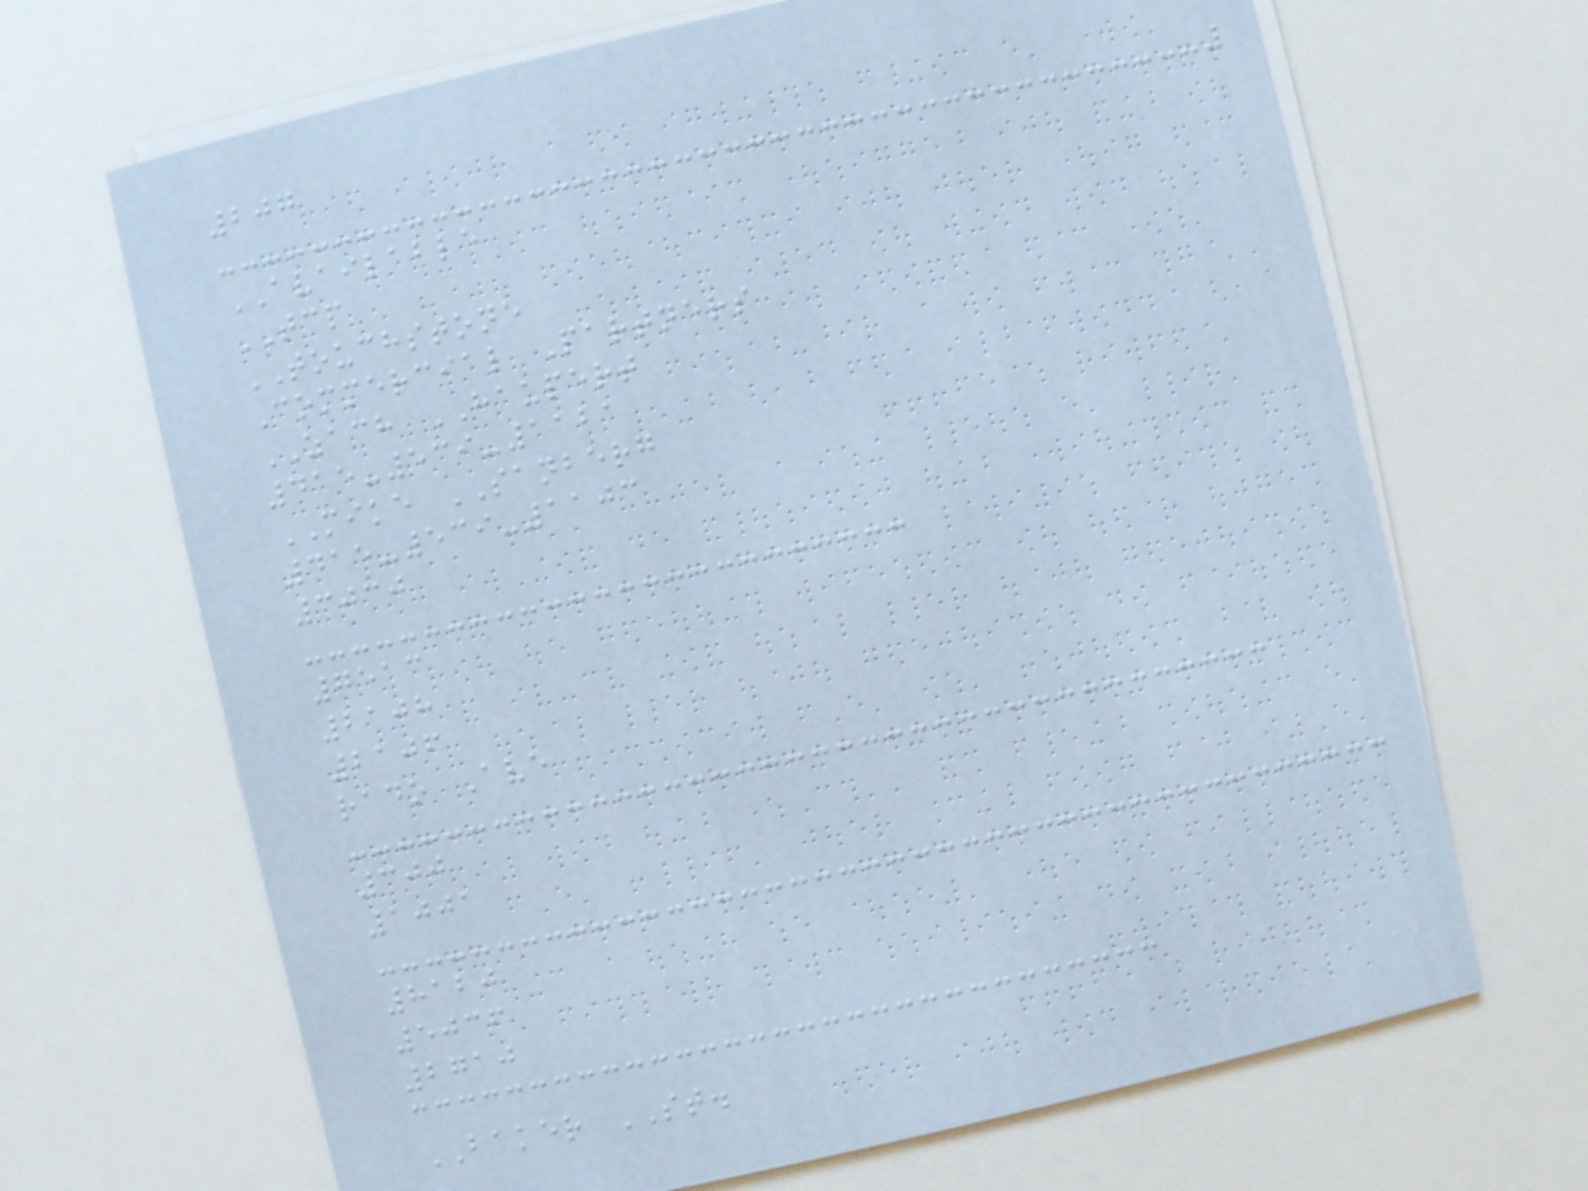207
AVAILABLE
TCP
TOUCHSTONE
Commercial Partners
ZACH HAUPERT
415-539-1121
MIKE SANBERG
415-539-1103
3030
7513
2108
2106
rado Ave
300
1001
8120
5036
2710
BAKER ST.
